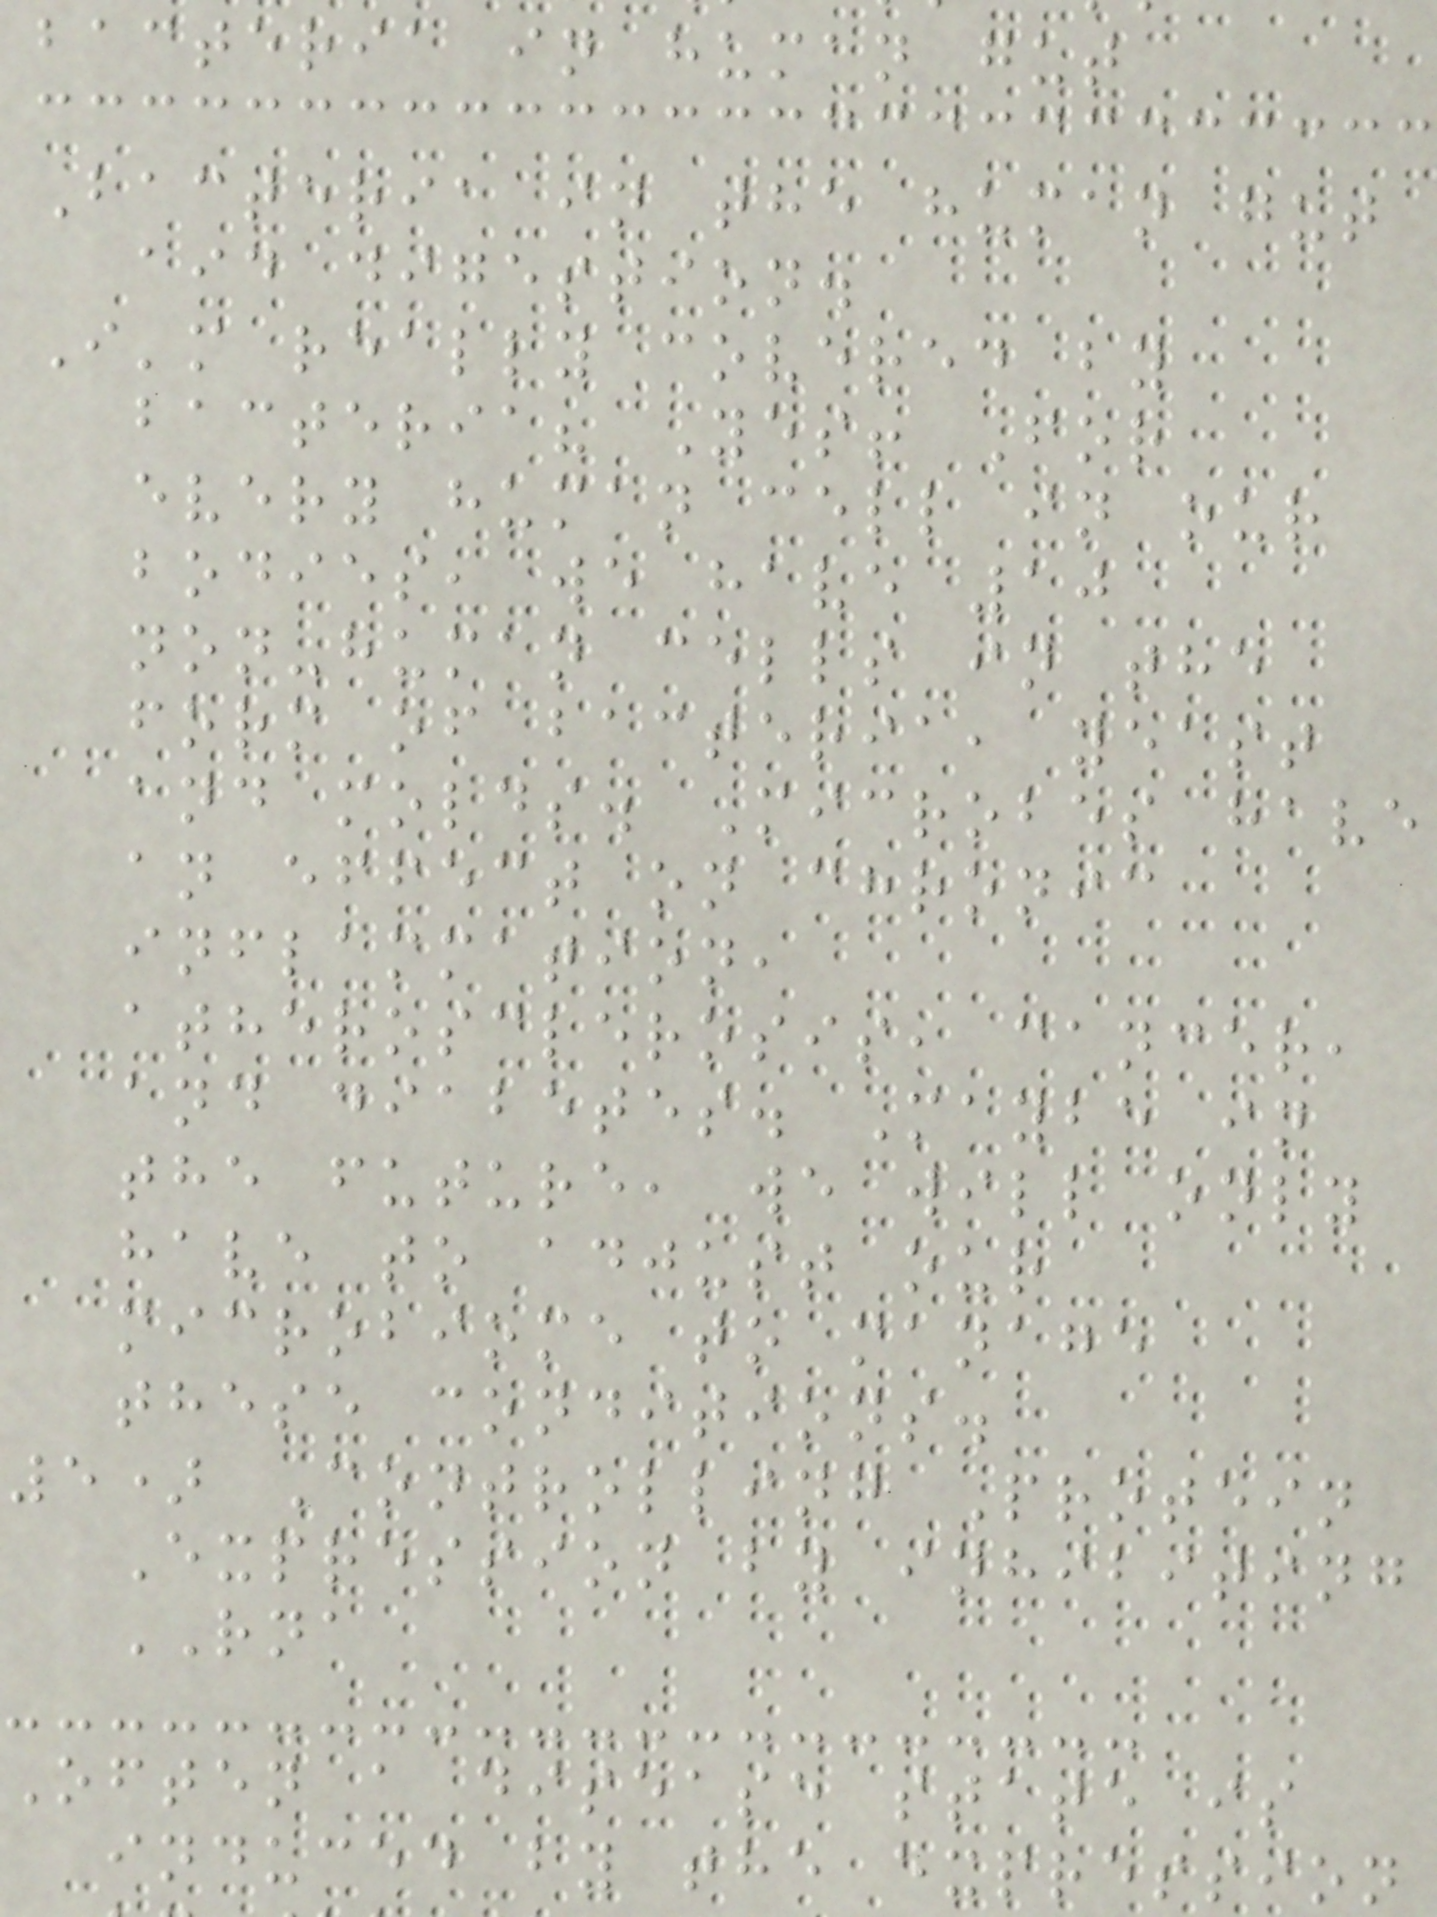bacteria in human gut
Bacteria in the human gut
aid digestion.
I'm really covered by
bacteria? Yes! For
every human cell in our
bodies, we have 10
non-human cells in the
form of bacteria, yeast
and molds. Microbes have
an effect on chronic
inflammation,
atherosclerosis, cancer,
and diabetes. Maybe in
the future, we will only
have to adjust our
microbiome to manage
these conditions.
5) Controlling Protein
Expression by inhibiting
RNA
Often a disease state is
induced by the expression
